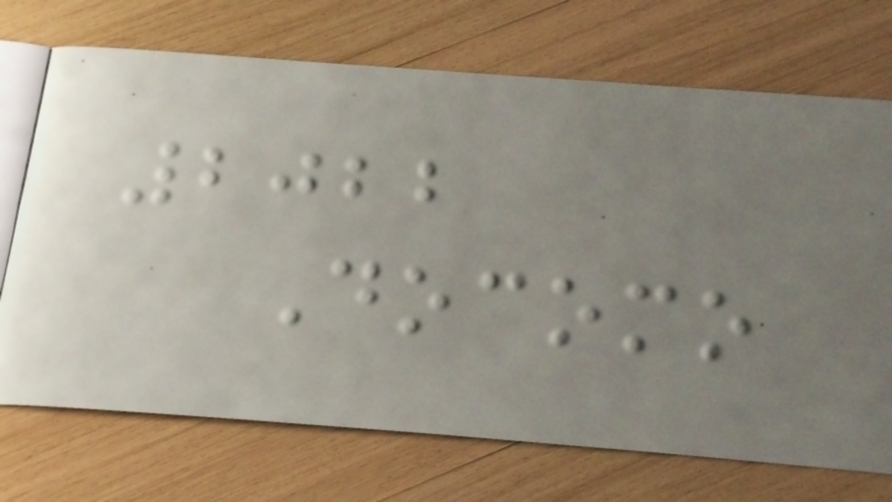2022
Docomo
